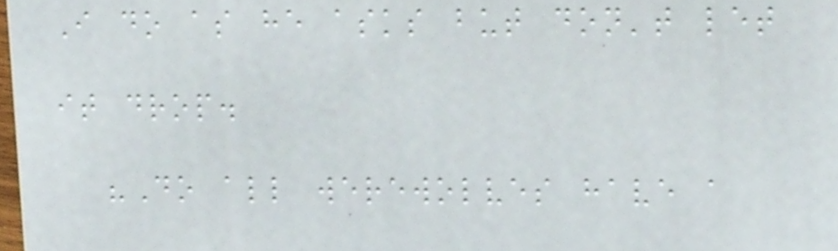I do as he asks but don't let
it drop.
"Do all werewolves have a
